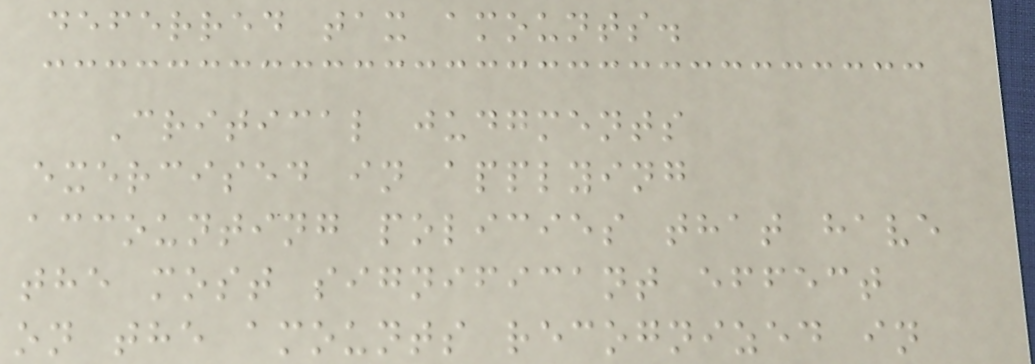deferred tax amounts.
Critical judgments
exercised in applying
accounting policies that have
the most significant effect
on the amounts recognized in
